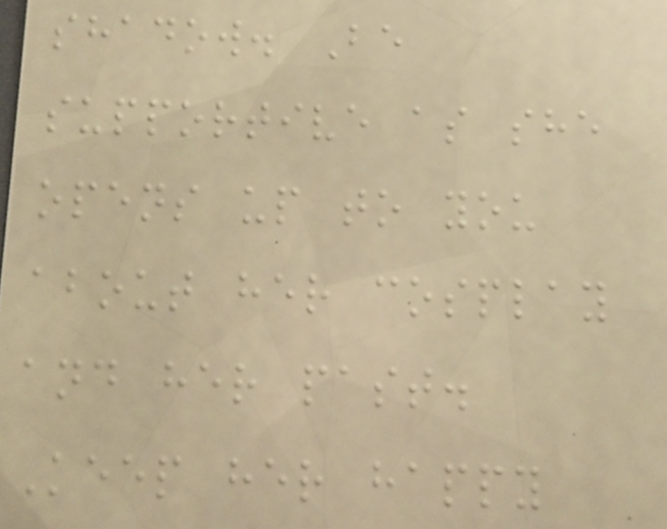shadow. Be
supportive as she
opens up to you
about her cosplay
and her past.
Keep her happy
